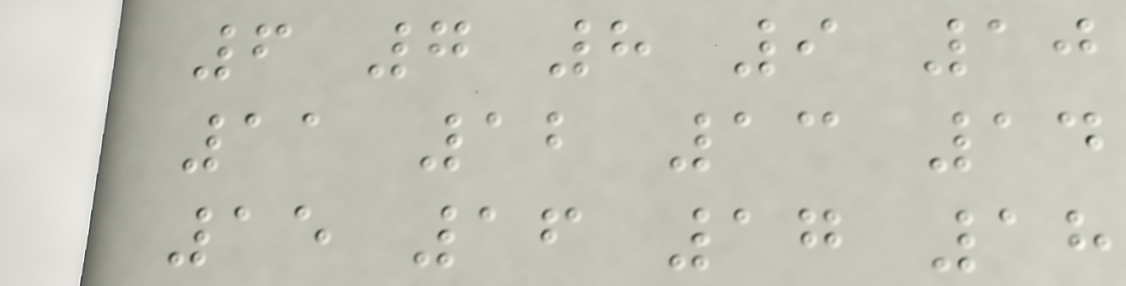6 7 8 9 10
11 12 13 14
15 16 17 18
